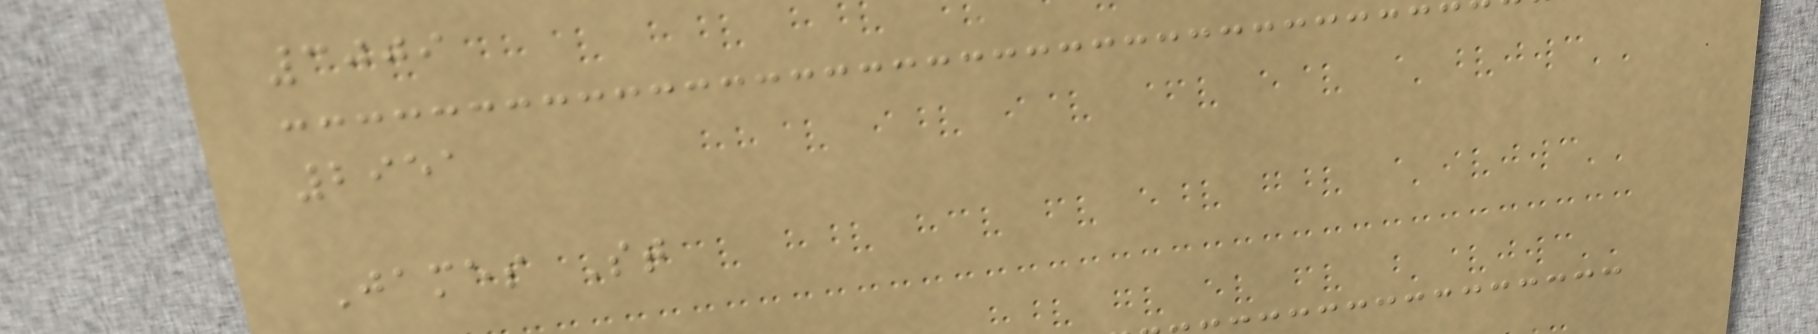3009
2951
James St
